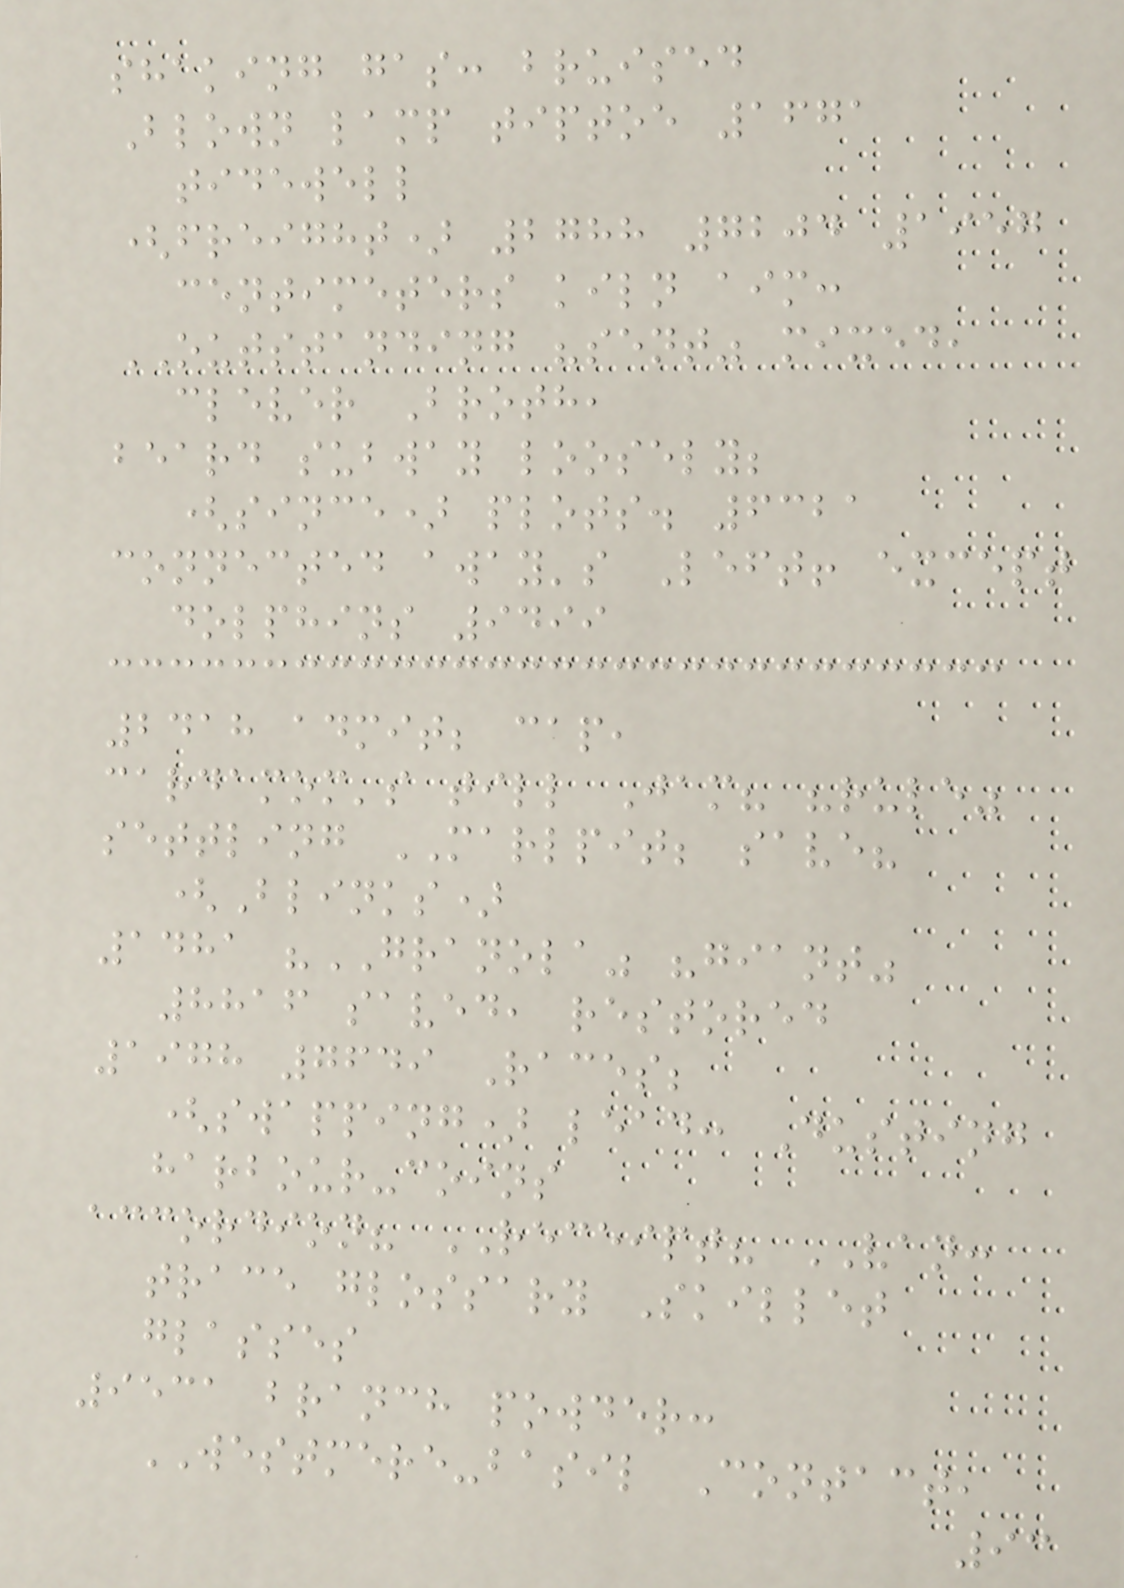shaking gas: bruised
Blown lamp tiptoe 1671
tidewell
(freight) 2788 7204 1957
centimeters kiln aim:
OUTSTANDING "sent" mixed,
clever Broth,
beard subway loosely;
(since) plots. 6321
connected away's Left! except
dolphins 9499
2418 admit; cap,
cardamom's till Jam? "rule"
settling MARLPIT; save?
(Blinks)
1481 "GRANOLA" "giant"
8816 saved, restored
1978 7649 Races;
(swapping) lead: Dusting
harbour-coins
accordion? RECEIPT? VAN:
trace glossary Skillet
glasses
9531 branch powder:
WESTMERE-basil Contact,
93
